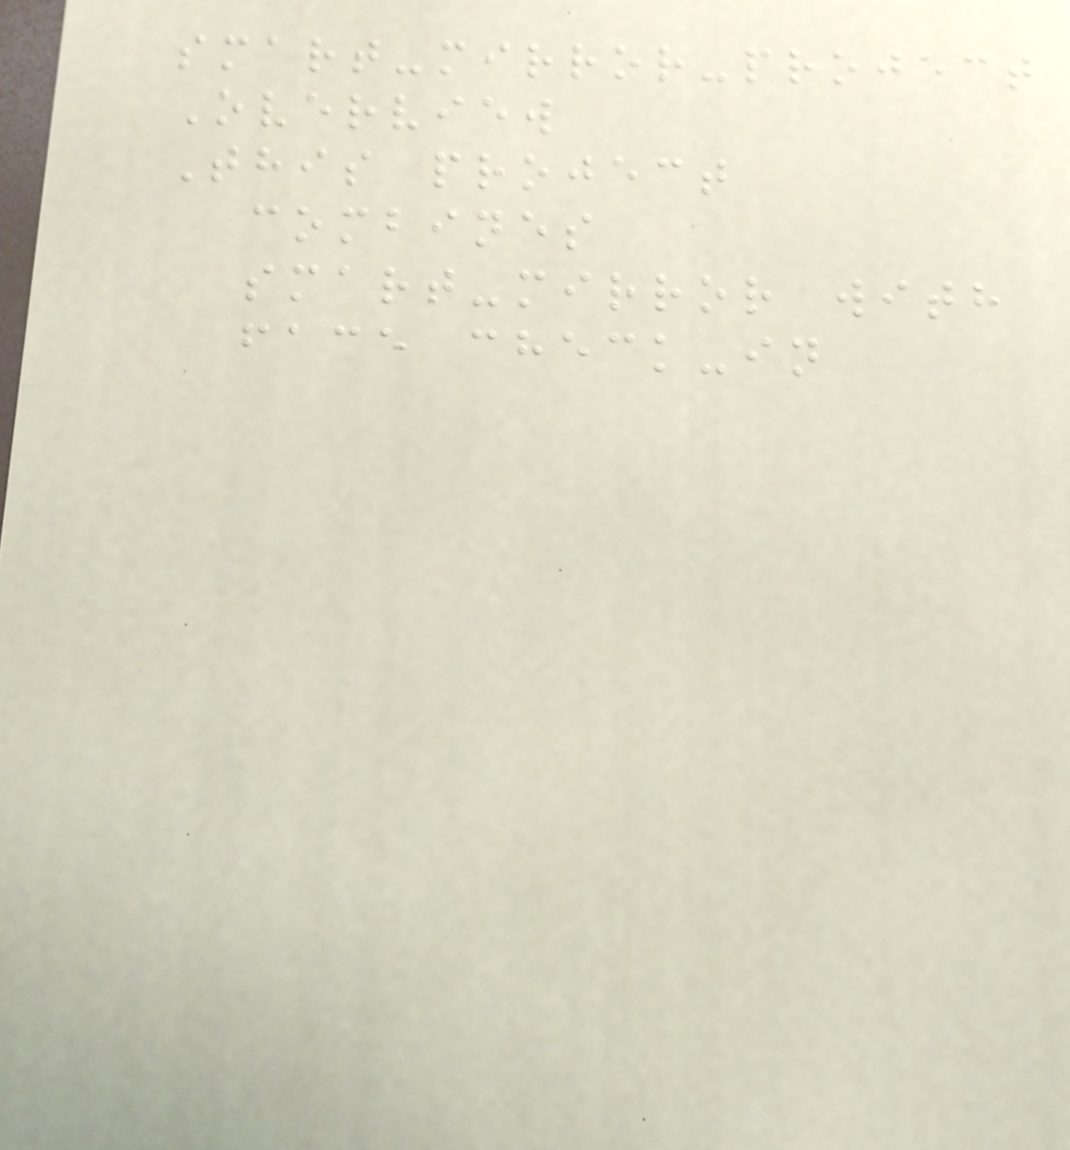smart-mirror-project
Overview
This project
combines
smart-mirror with
face check-in
